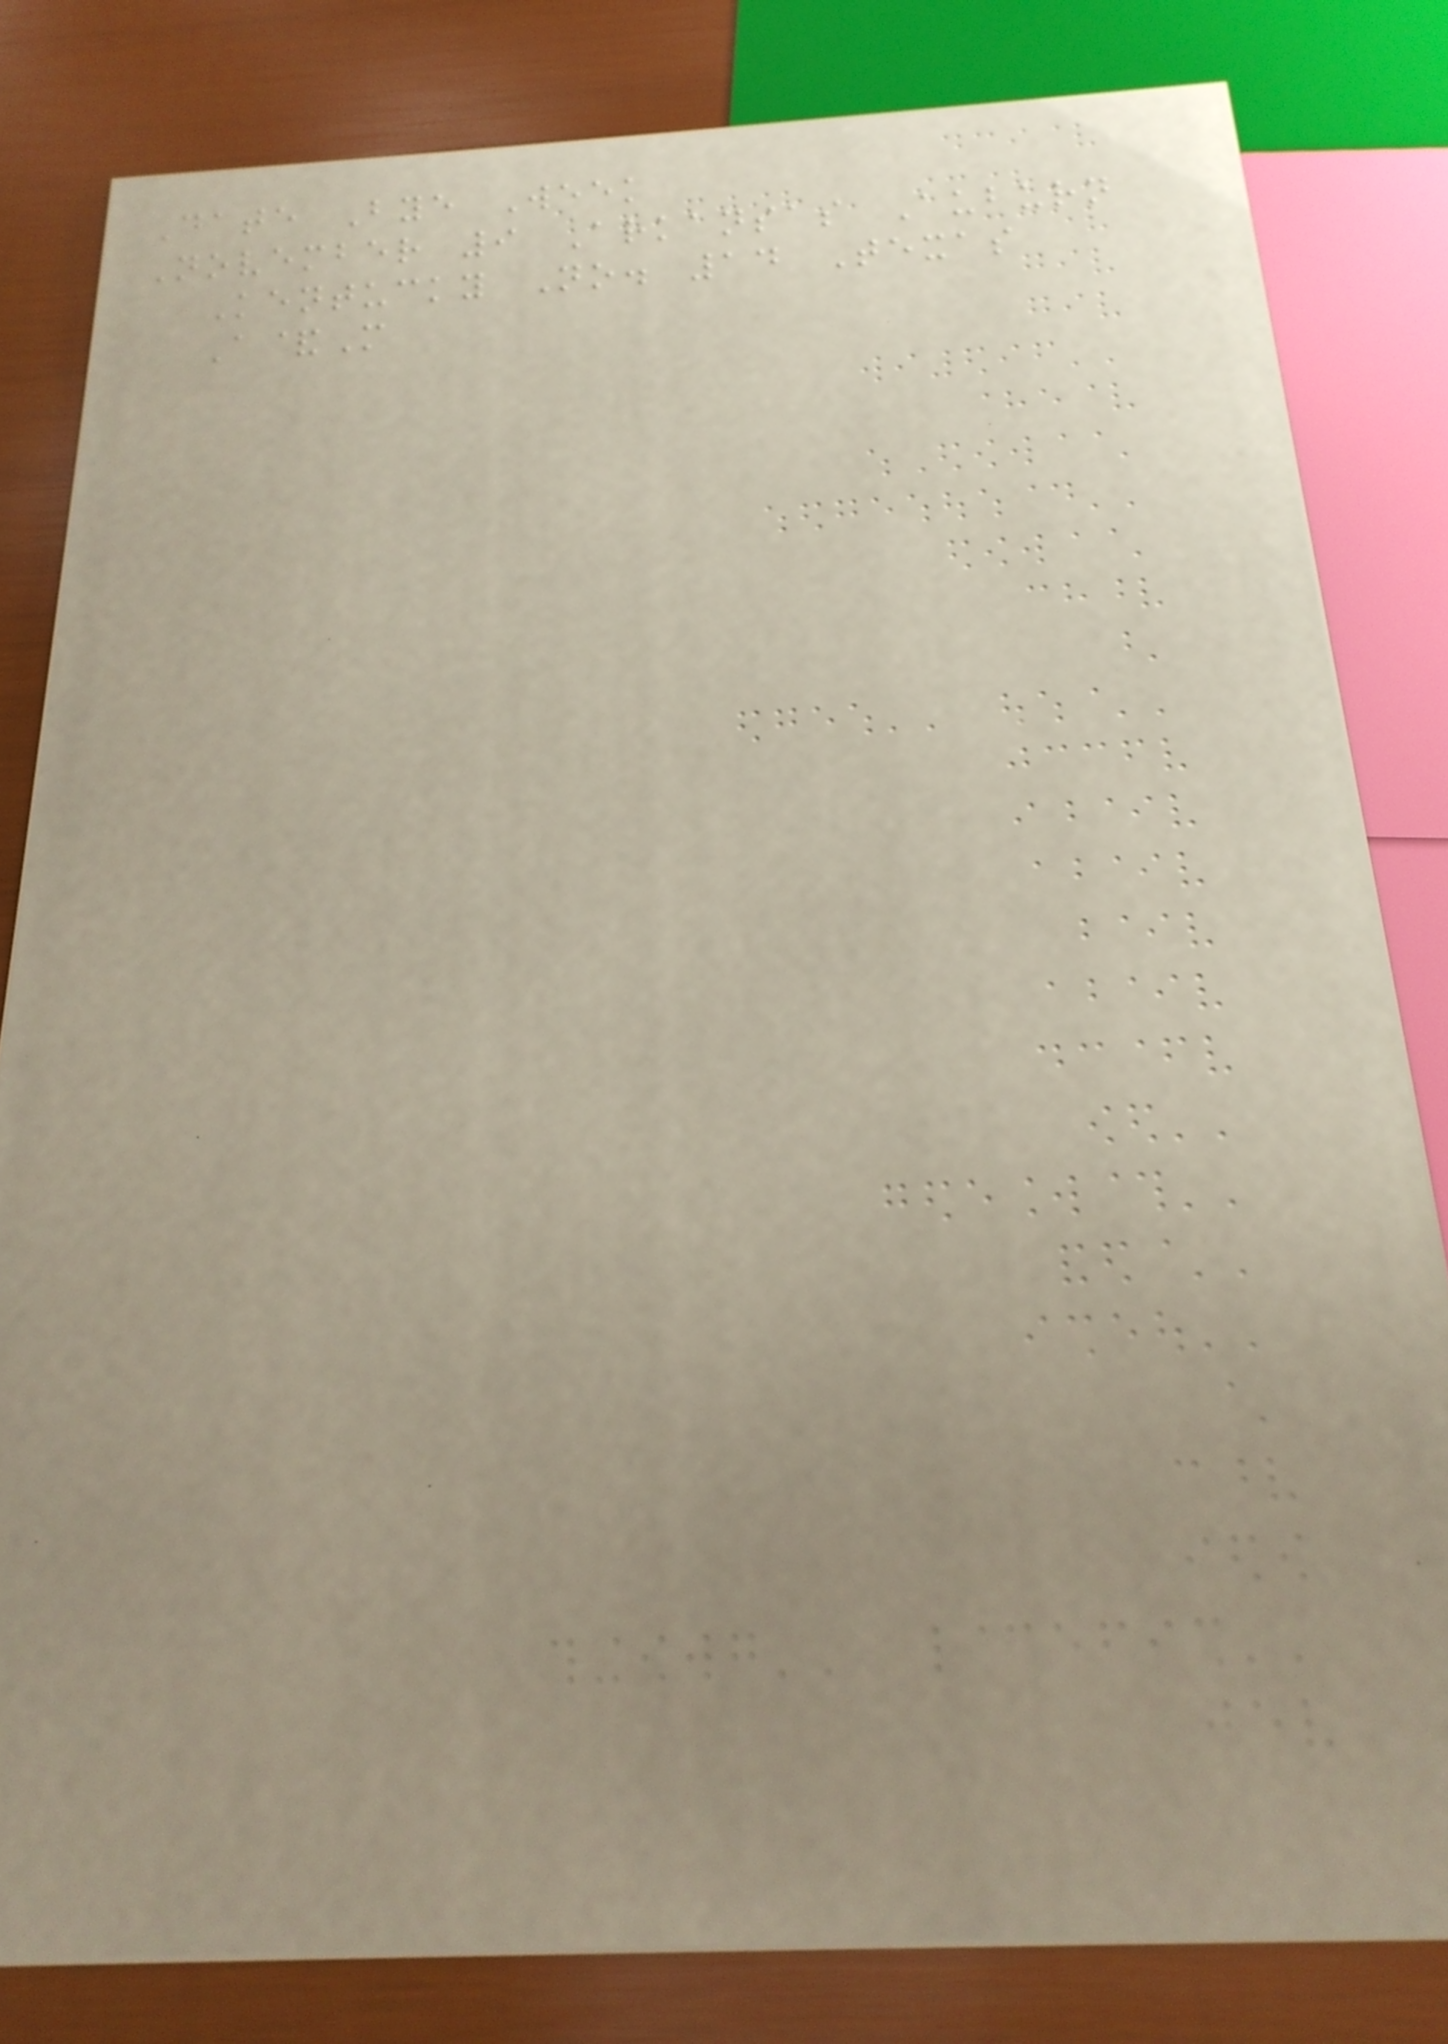Date Bye Week
November 9 Arkansas Auburn
Kentucky No. 14 Texas
A&M
